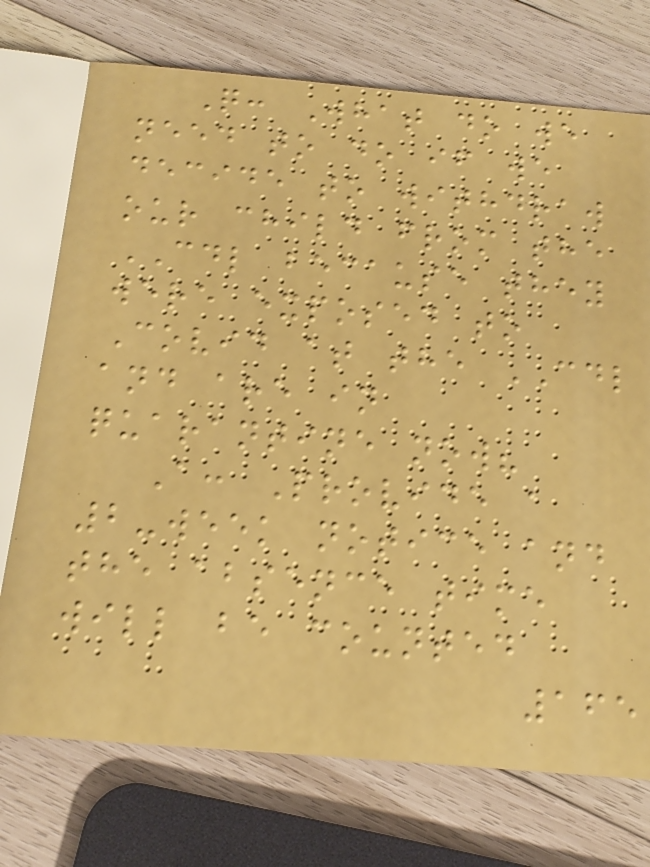Q: What do we
need to do if we
decide to withdraw
our child from the
CDL because they
were exposed to
Covid at the CDL
and are in
quarantine now?
A: Provide a
2-week notice and
the absence time
will be counted
165
